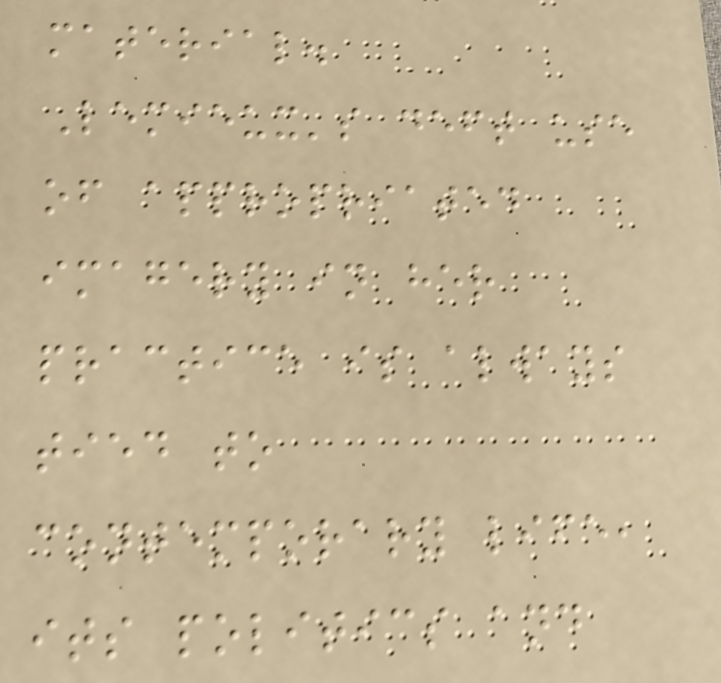material.
Lemieux's deft use
of appropriated
imagery in her
practice is always
tied to
contemporary life,
its politics and
